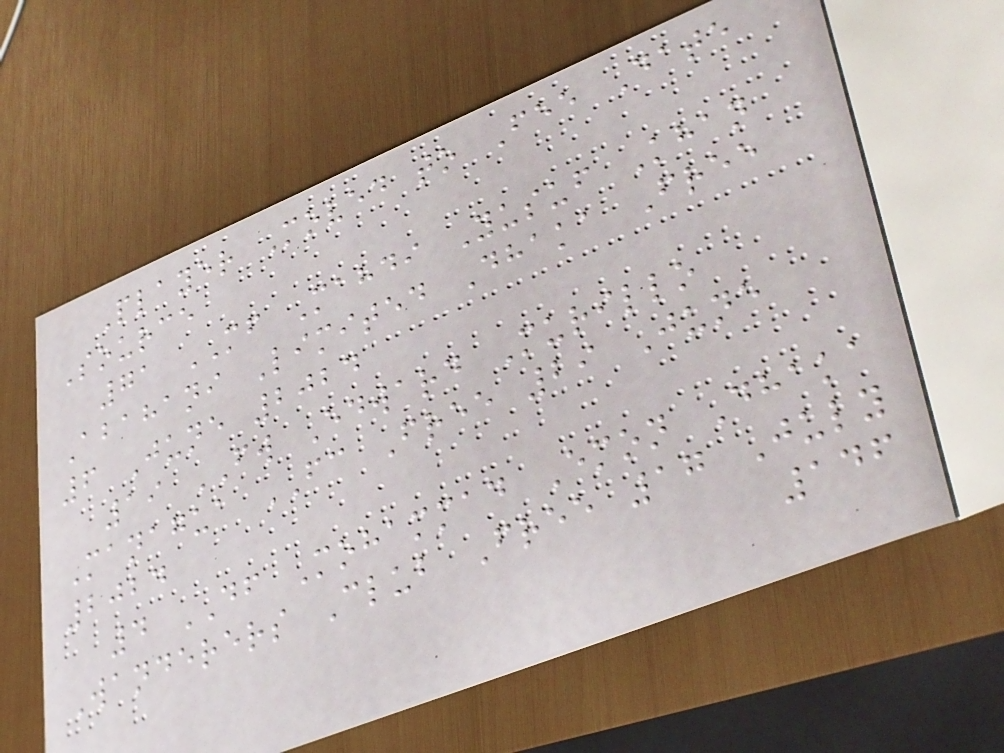Player Moved to Fee Date
Source
71 MF Mahdi Yusuf Khan
Abahani Limited Dhaka Free
6 June 2024
19 FW Edward Murillo
Managua FC Free 29 June
2024
4 DF Mohammad Emon Dhaka
Wanderers Club Free 17 July
146
